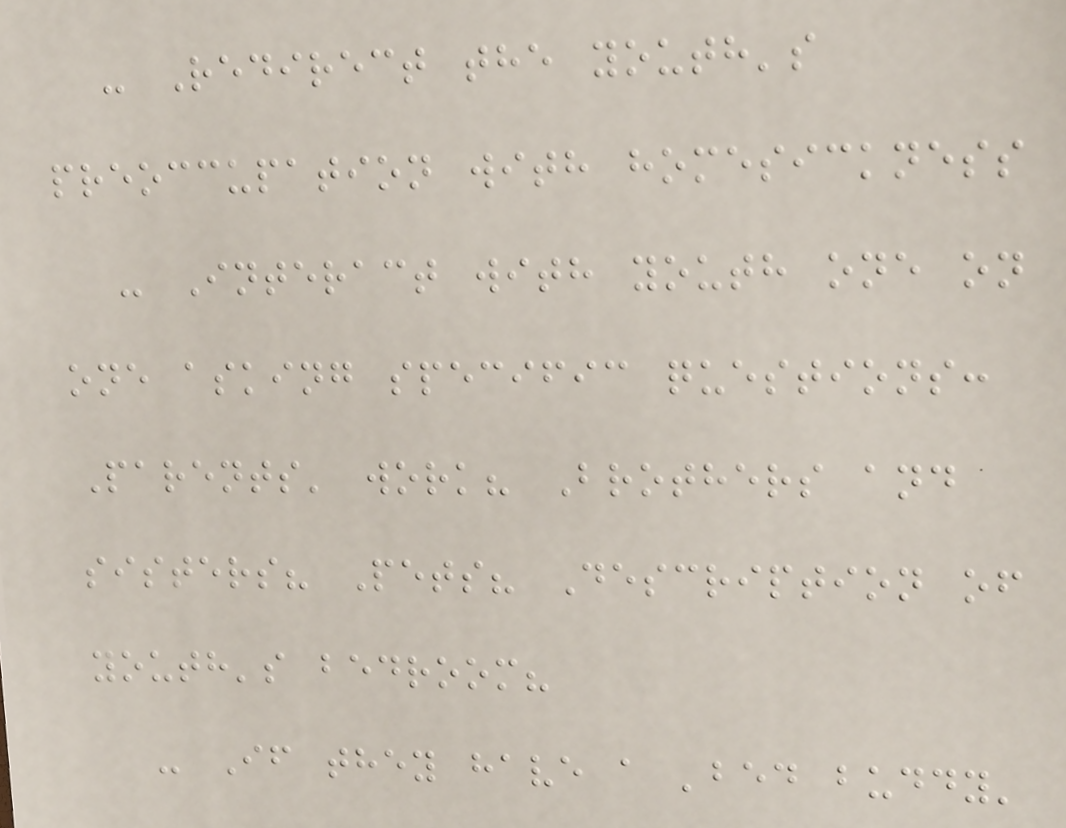- Redirect the youth's
preoccupation with homesickness
- Interact with youth one on
one asking specific questions:
Parents' work? Brothers and
sisters? Pets? Description of
youth's bedroom?
- If they have a 'bed buddy'
